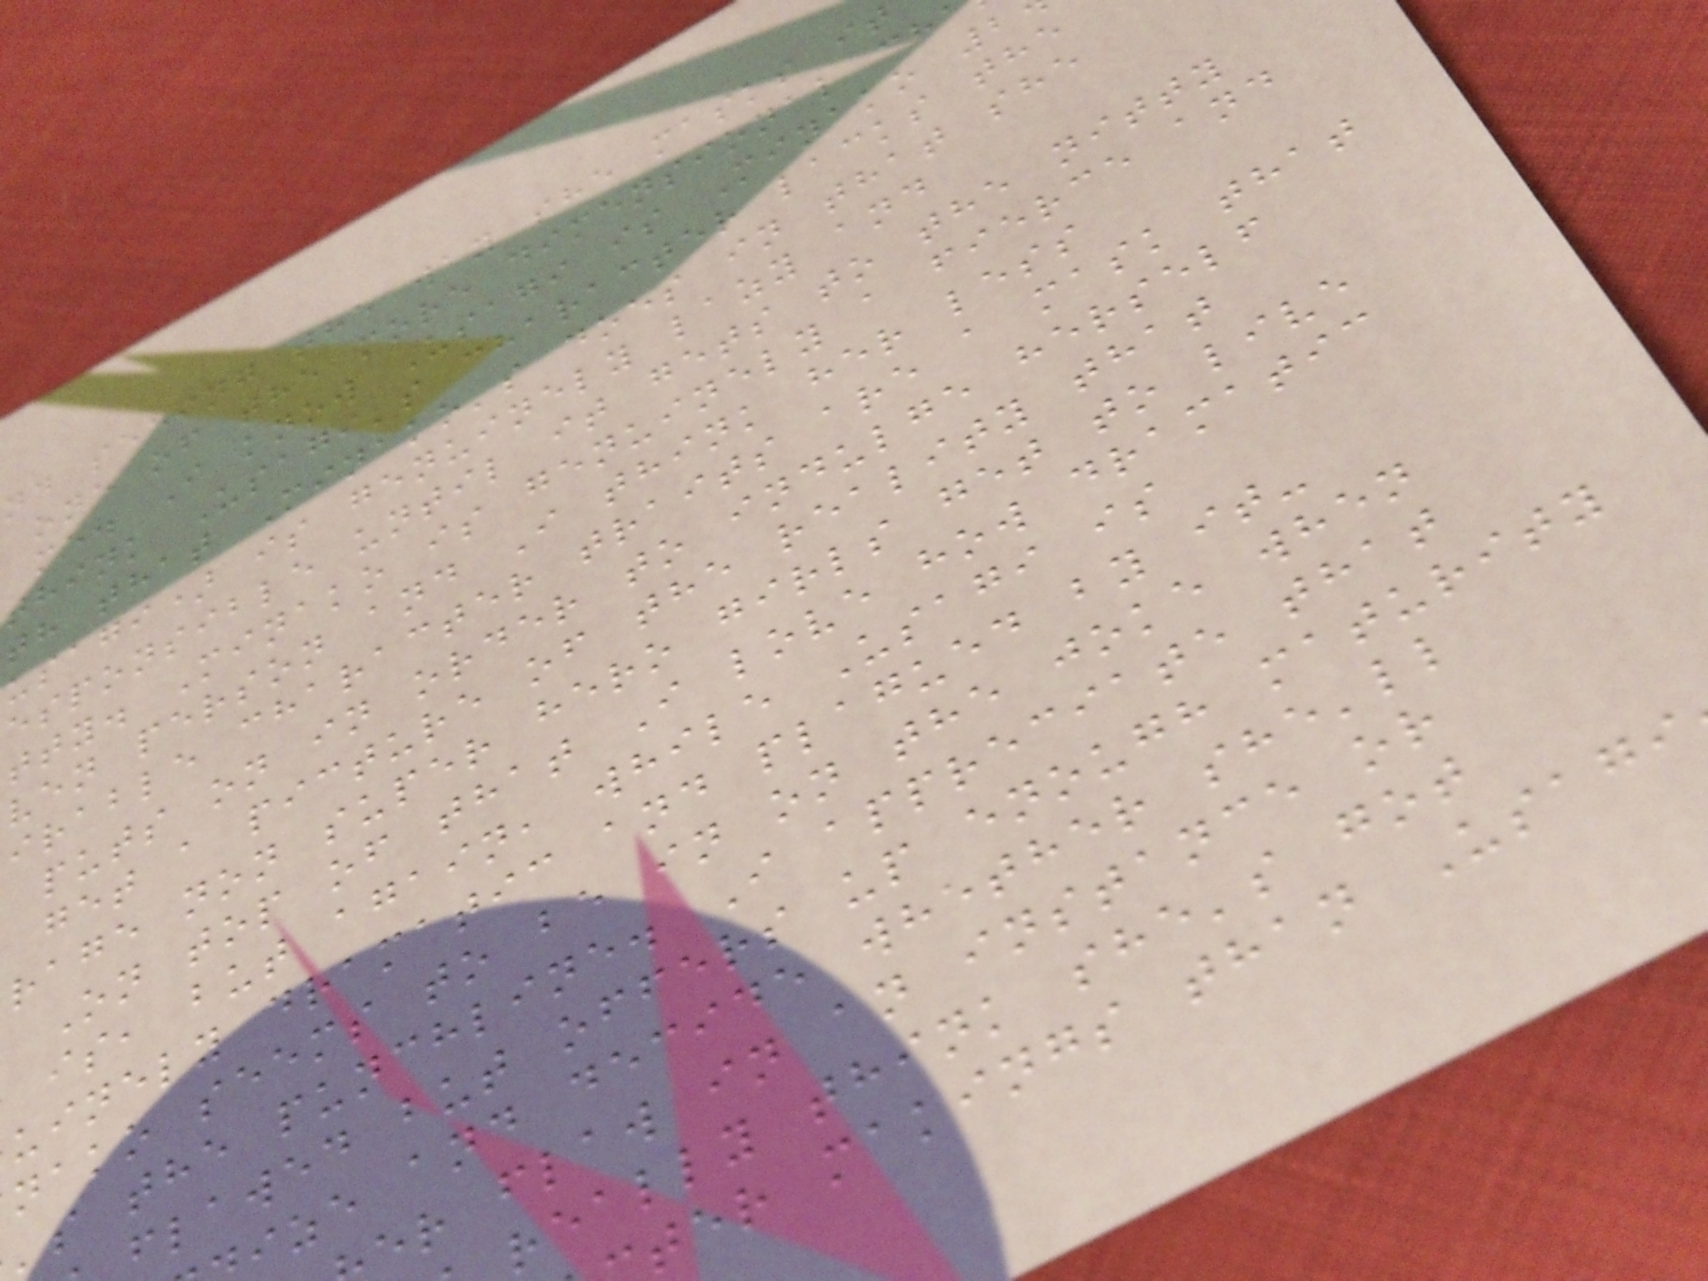nd seeing the way she masks it
one of the more dimensional ch
me. I know Usagi is Minako 2
think Usagi's character lacks the
th that Minako's does in that she
usagi) is genuinely lazy and
esponsible until it gets to the nitty
tty. Minako is genuinely a fierce and
ven person and I think her less
irable character traits are a mask that
puts on in order to indulge herself
get a picture of the reality that
rage non super hero girls get to live
On top of that I love how dramatic
is, but again, while Usagi is
uinely dramatic and plagued by it-
nako seems to be in on the joke when
's the punchline. I appreciate that
flawed but offers up enough maturity
ize and decide whether she'll
er flaw in an instance or
really think she's got
ter makings than Usagi
